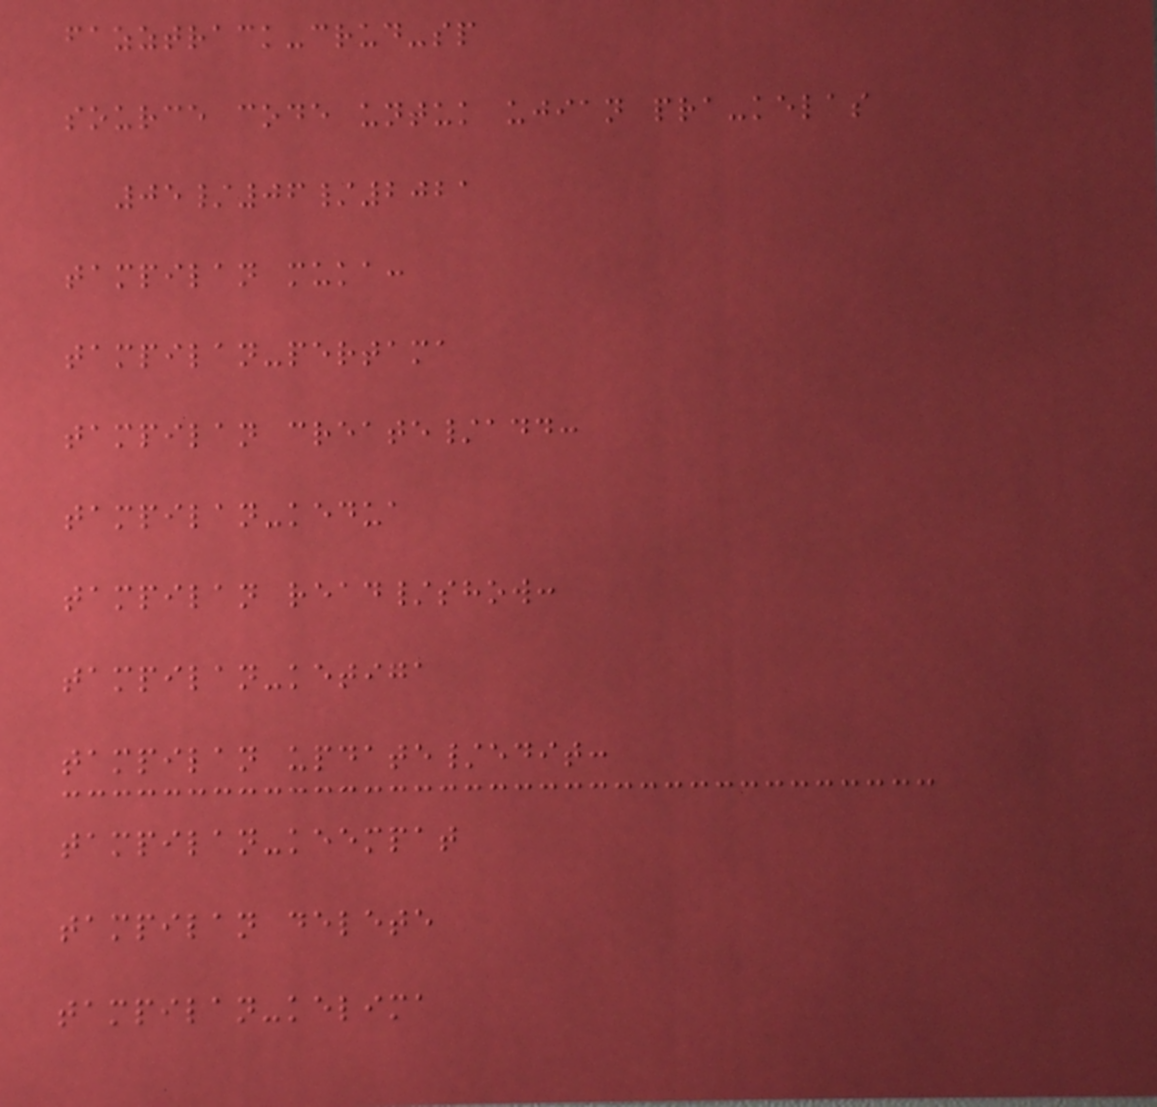fazztrack-crud-sp
source code untuk ujian pra-kelas
05/06/2021
tampilan muka:
tampilan-pertama
tampilan create/add:
tampilan-kedua
tampilan read/show:
tampilan-ketiga
tampilan update/edit:
tampilan-keempat
tampilan delete
tampilan-kelima
